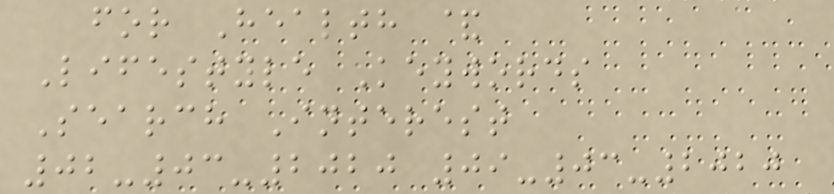for Health &
Lifestyle Keywords
Search Interest
02-03-2020 09-03-2020
